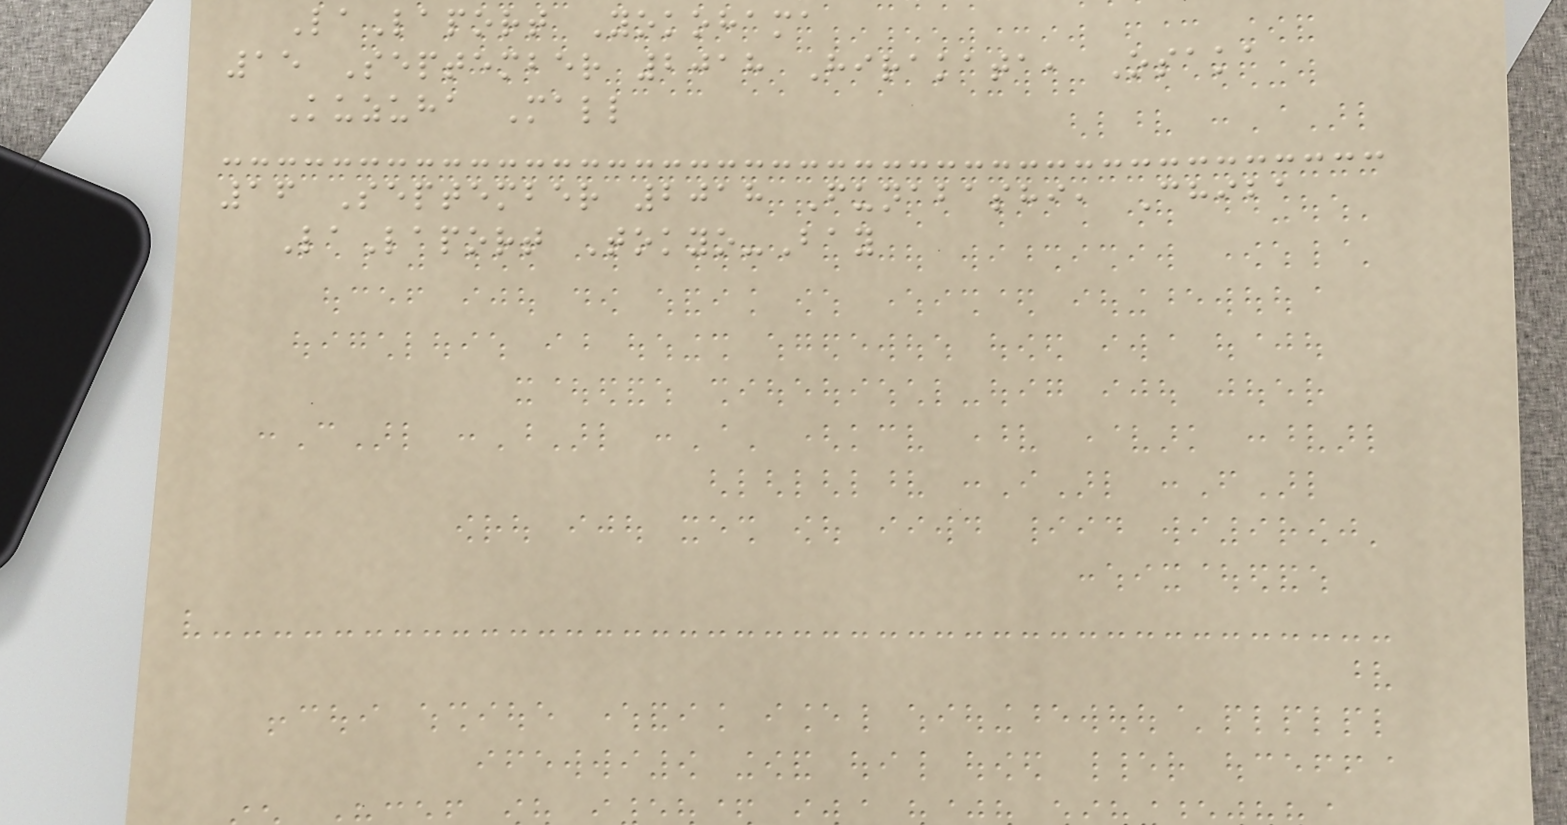LaLaport Yokohama
15 September 2018 Hirakata, Osaka
Kuzuha Mall
16 September 2018 Funabashi, Chiba
LaLaport Tokyo-Bay
